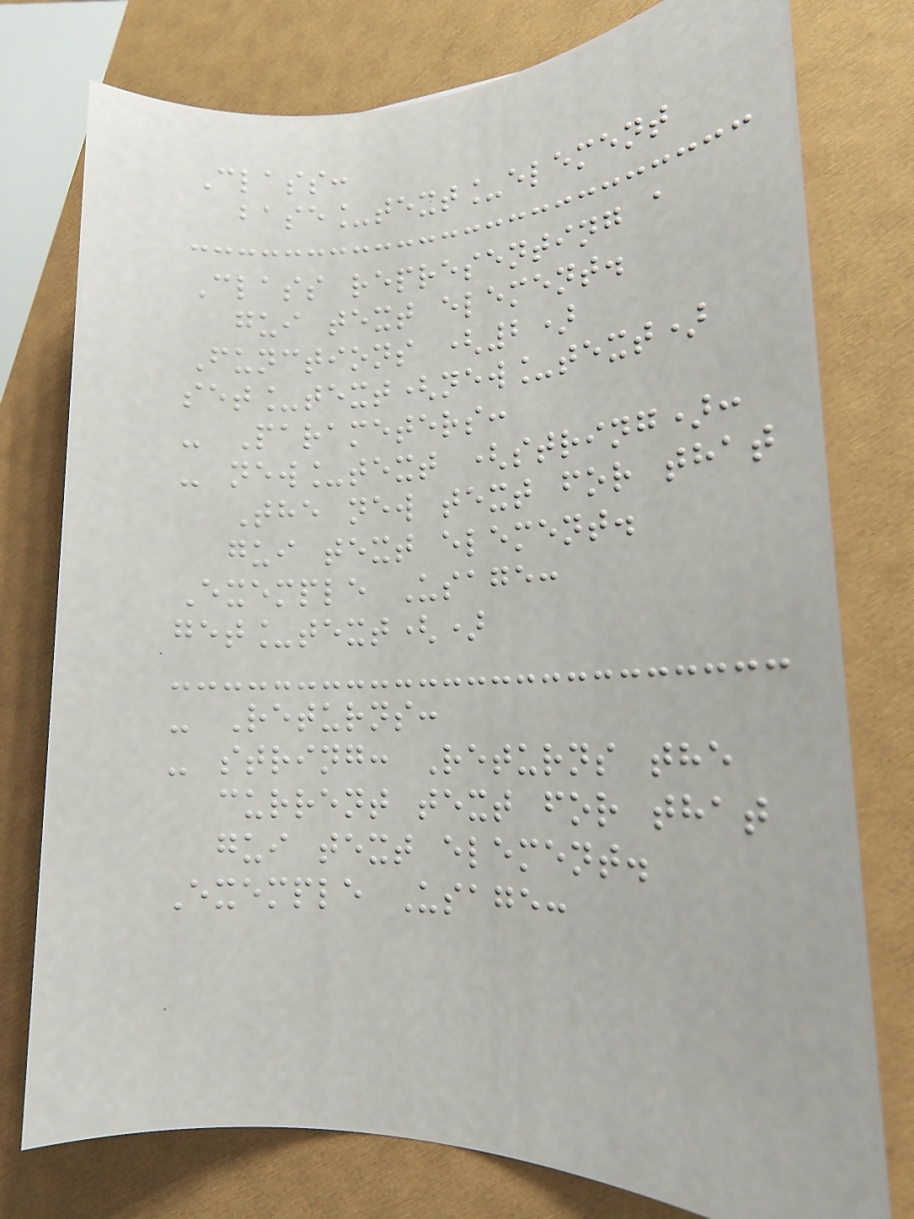Class:
base_text_element
Class representing a
gui text element.
Functions (2)
set_text(new_text)
- Parameters:
- new_text (string):
The new text for that
gui text element.
Exemple Usage:
get_text()
- Returns:
- string: Returns the
current text for that
gui text element.
Exemple Usage:
